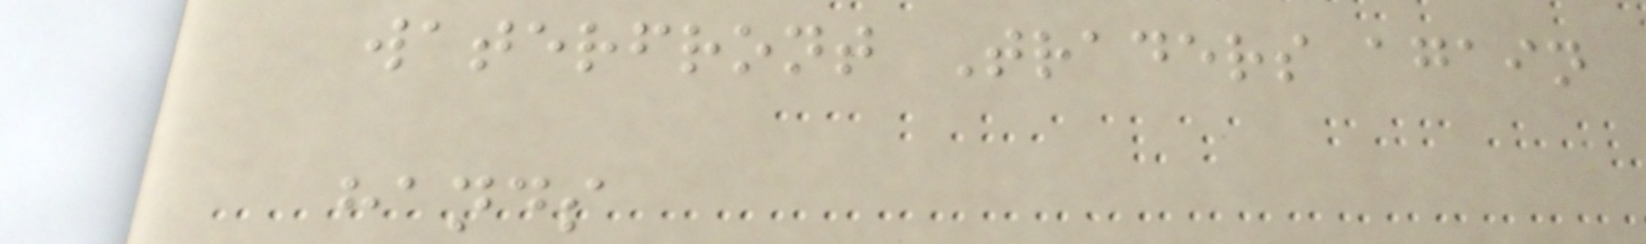waterfront Traders again
hands
